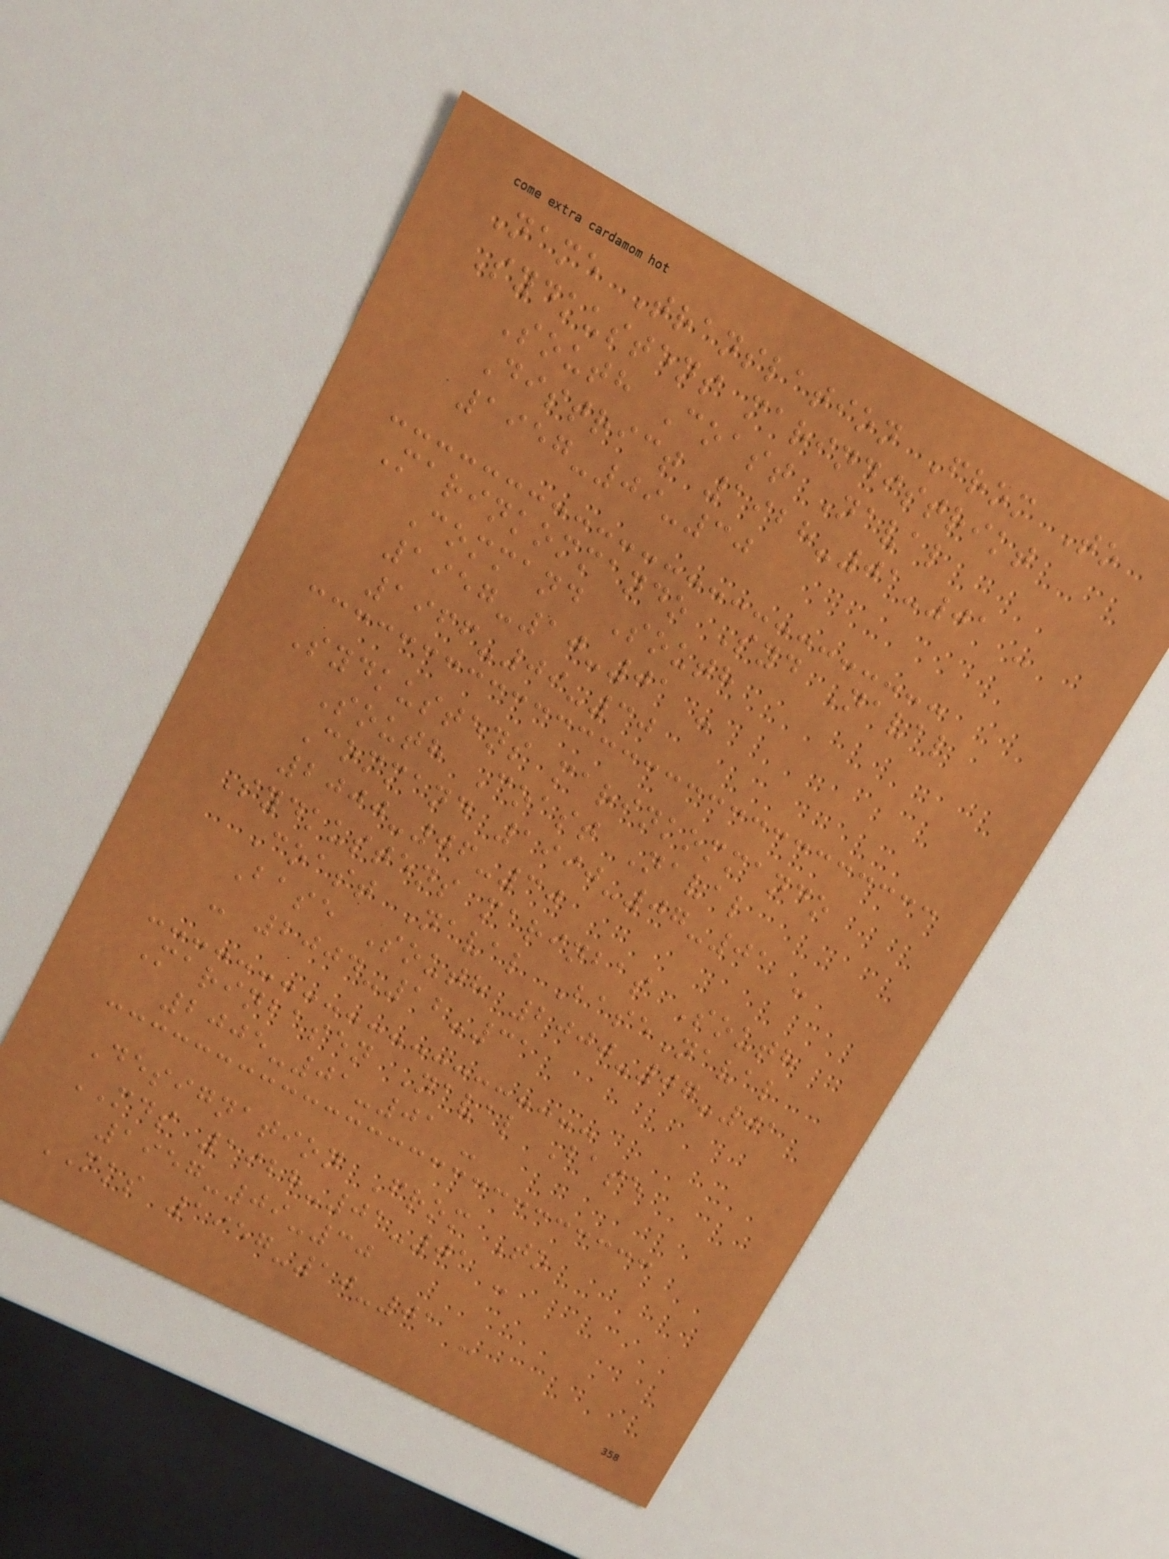Name Translation From To
Sydkustens marindistrikt
South Coast Naval
District 1928-01-01 -
1957-09-30
Marinkommando Syd Naval
Command South
1957-10-01 -
1966-09-30
Sydkustens marinkommando
South Coast Naval
Command 1990-07-01 -
2000-06-30
Sydkustens marinbas South
Coast Naval BaseNaval
Base South 2000-07-01
- 2004-12-31
Marinbasen Naval Base
2005-01-01 -
Designation From To
MDS 1928-01-01 -
1957-09-30
MKS 1957-10-01 -
